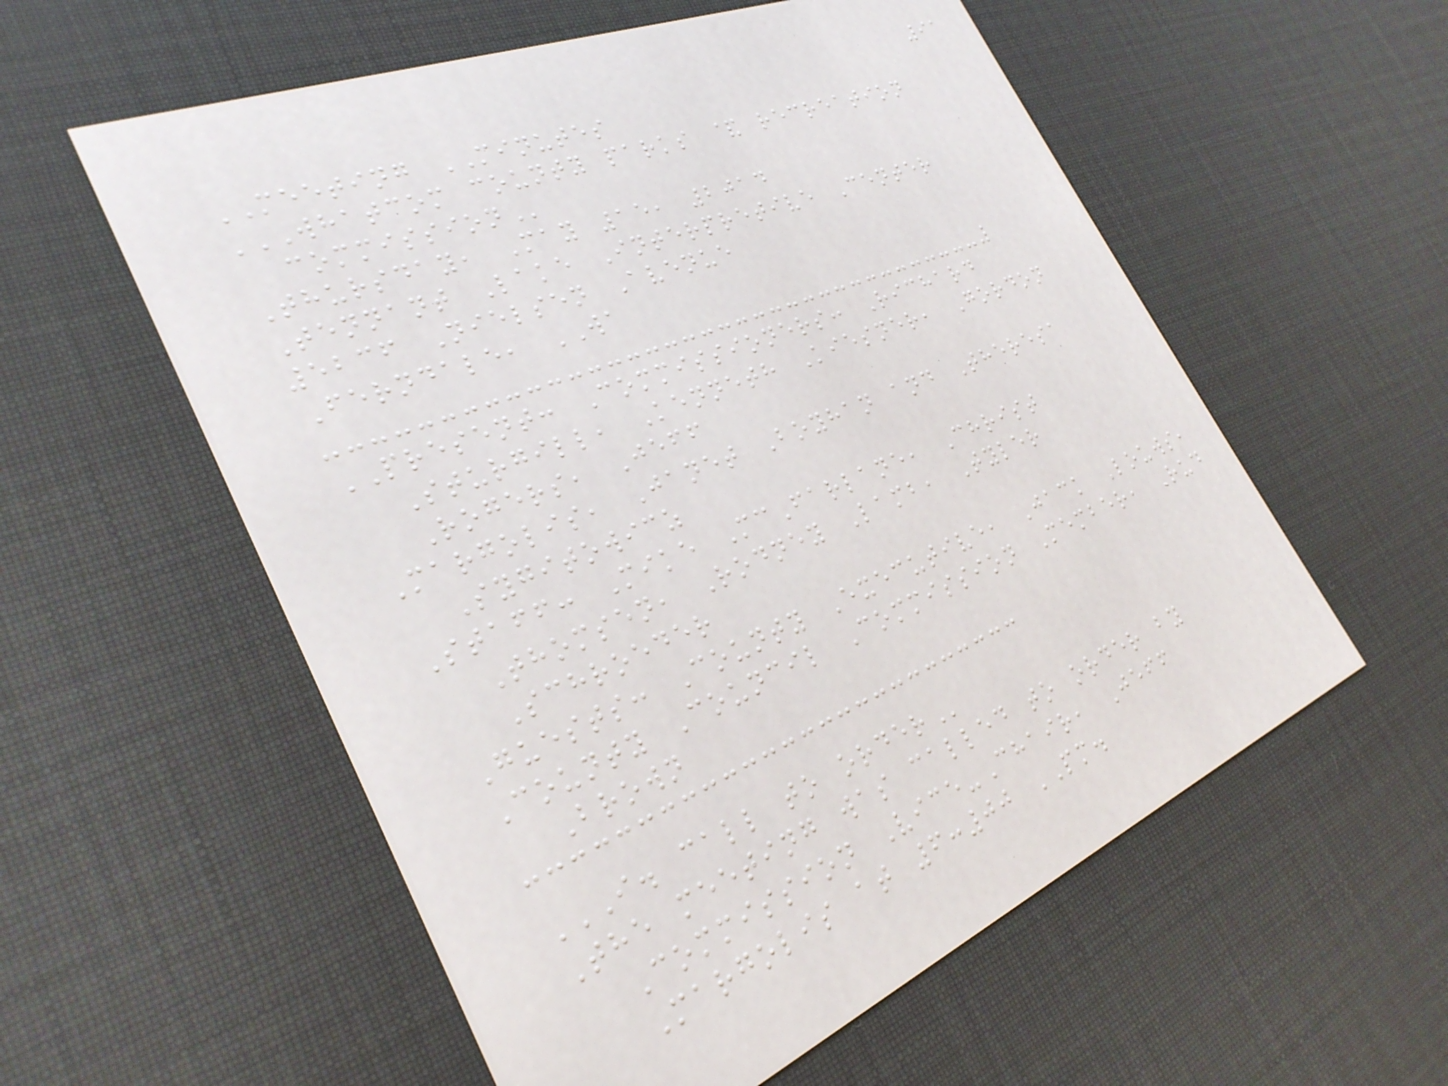91
MEETING MINUTES
WHATCOM COUNTY PARKS & RECREATION
COMMISSION
Thursday, May 15, 2014
Tennant Lake Interpretive Center
5236 Nielsen Avenue
Ferndale, WA
PRESENT: Commissioners: Richard
Sturgill, Kenneth Kiesner, Gordon
Rogers, Jeff
Margolis, Janet Boyhan and Theresa
Sygitowicz
Staff: Mike McFarlane, Christ
Thomsen, Rodney Lamb, Tyler
Schroeder
Guests: County Executive, Jack Louws,
County Council Commission Member, Rud
Brown
I. CALL TO ORDER
The meeting was called to order by
Commission Vice-Chair, Jeff
Margolis at 6:00 PM.
